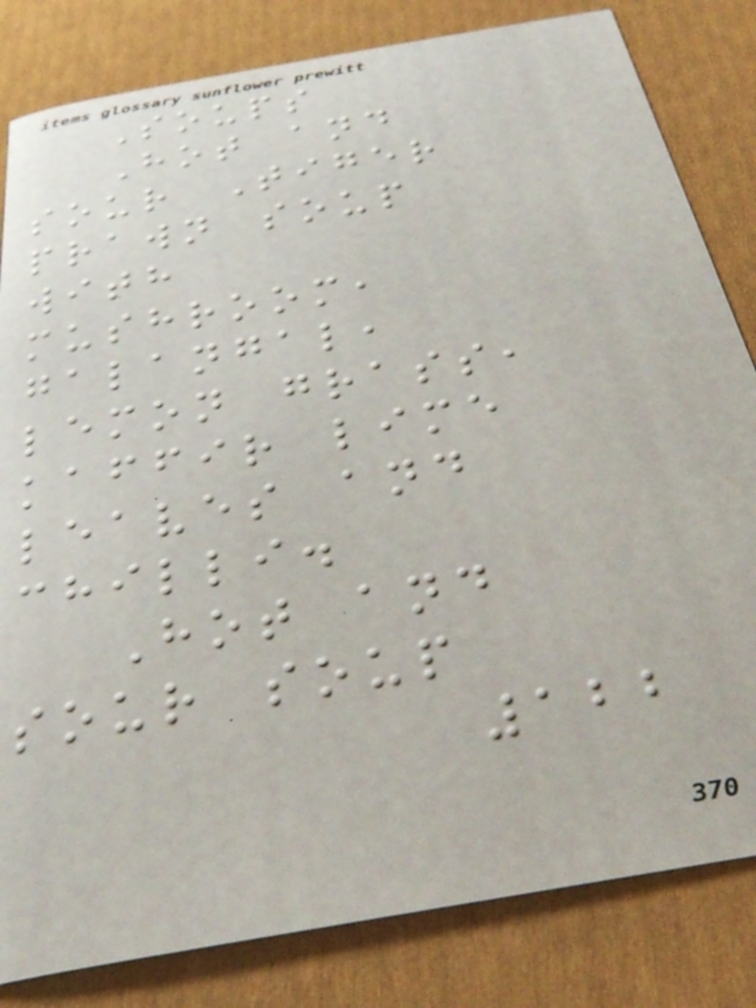Soups
Hot and
sour Tiger
prawn soup
with
mushroom,
galangal,
lemon grass,
kaffir lime
leaves and
chilli.
Hot and
sour soup
122
